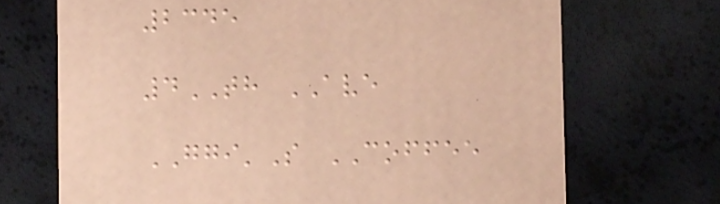2345
4TH AVE
GGI'S COFFEE
